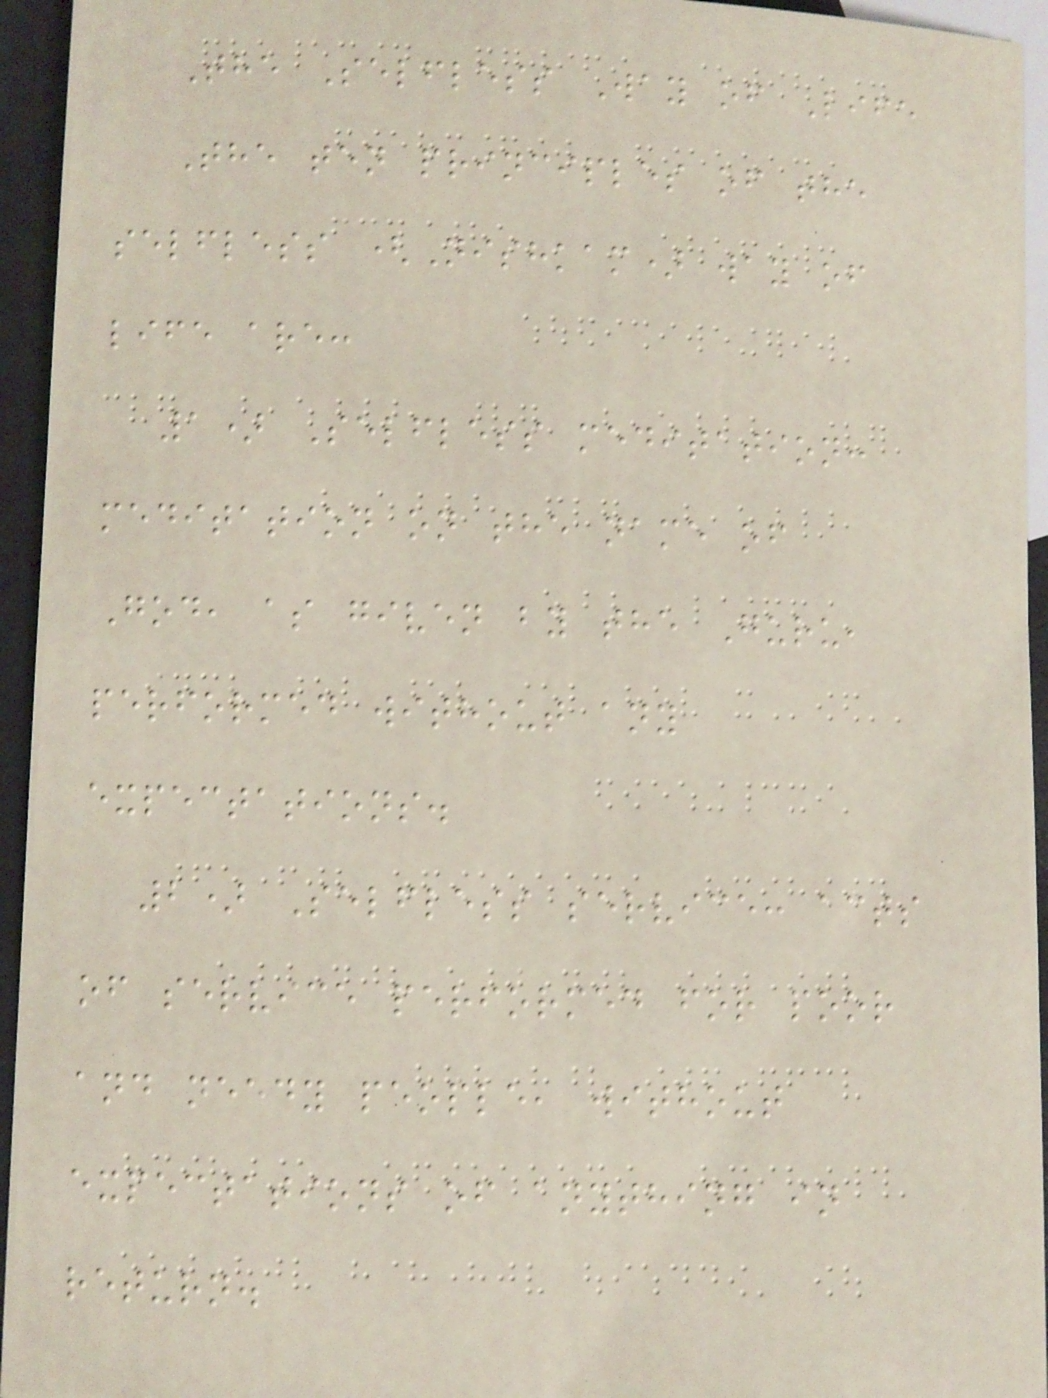The Selfless Way of Life
The ten principles of the
selfless (Nishkam) way of
life are:
1) Selfless meditation:
meditation on the name of
God, as given by the Guru,
performed without any
expectations.
2) Selfless service: acts
of service performed for poor
and needy people, without
expectations of anything in
return.
